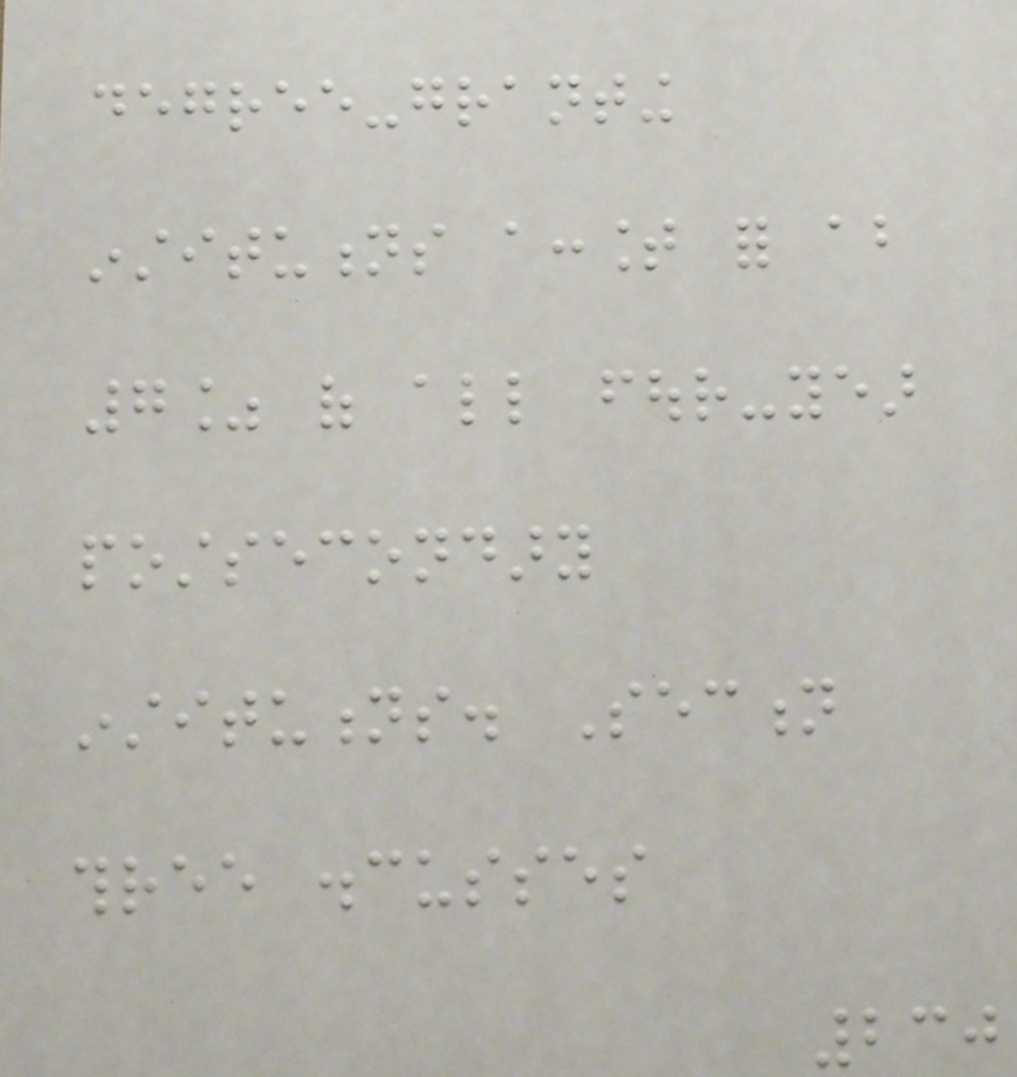degree-granting
institutions account for about
7% of all four-year
postsecondary
institutions. Section
three discusses
230
